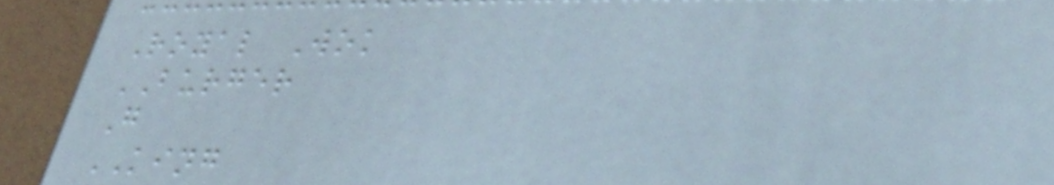Royal Wok
BURGER
G
KING
